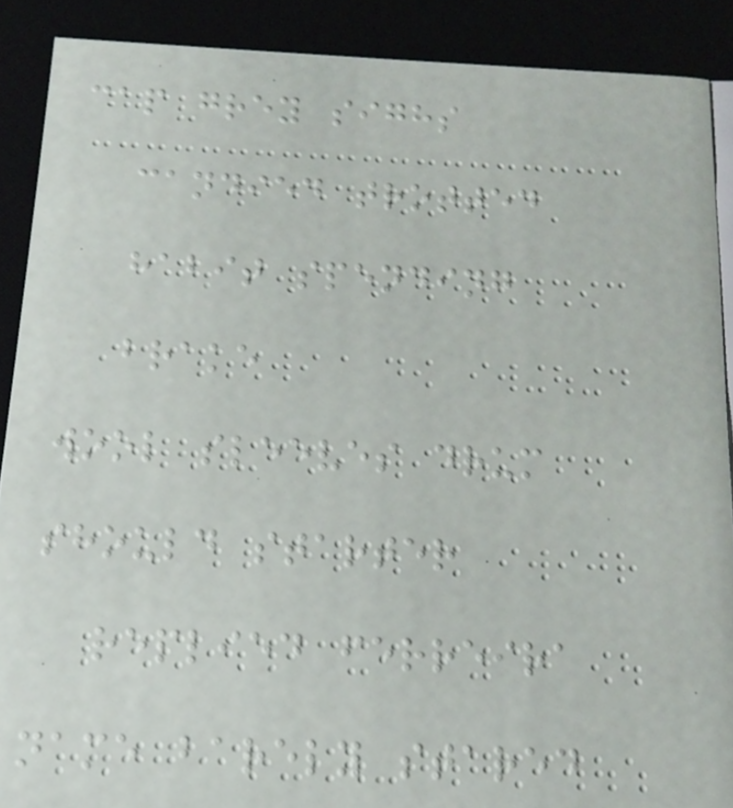cap grey sighs
candied trotted
habit spending
brake
wool sleeves drum
should starter
replied ferreira
name barely stared
